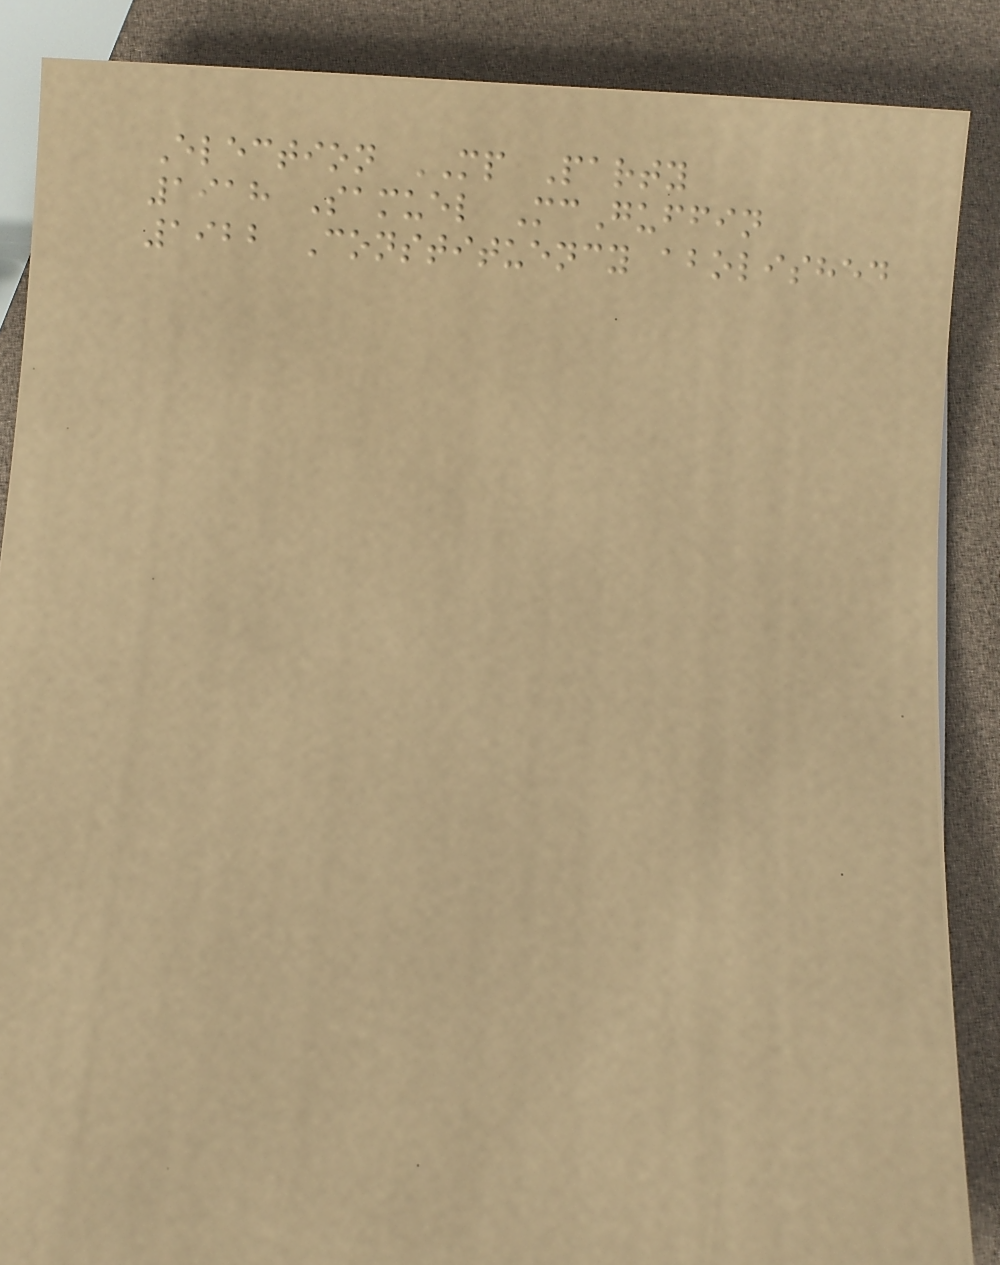Election MP Party
1918 Samuel McGuffin
1922 Constituency abolished
